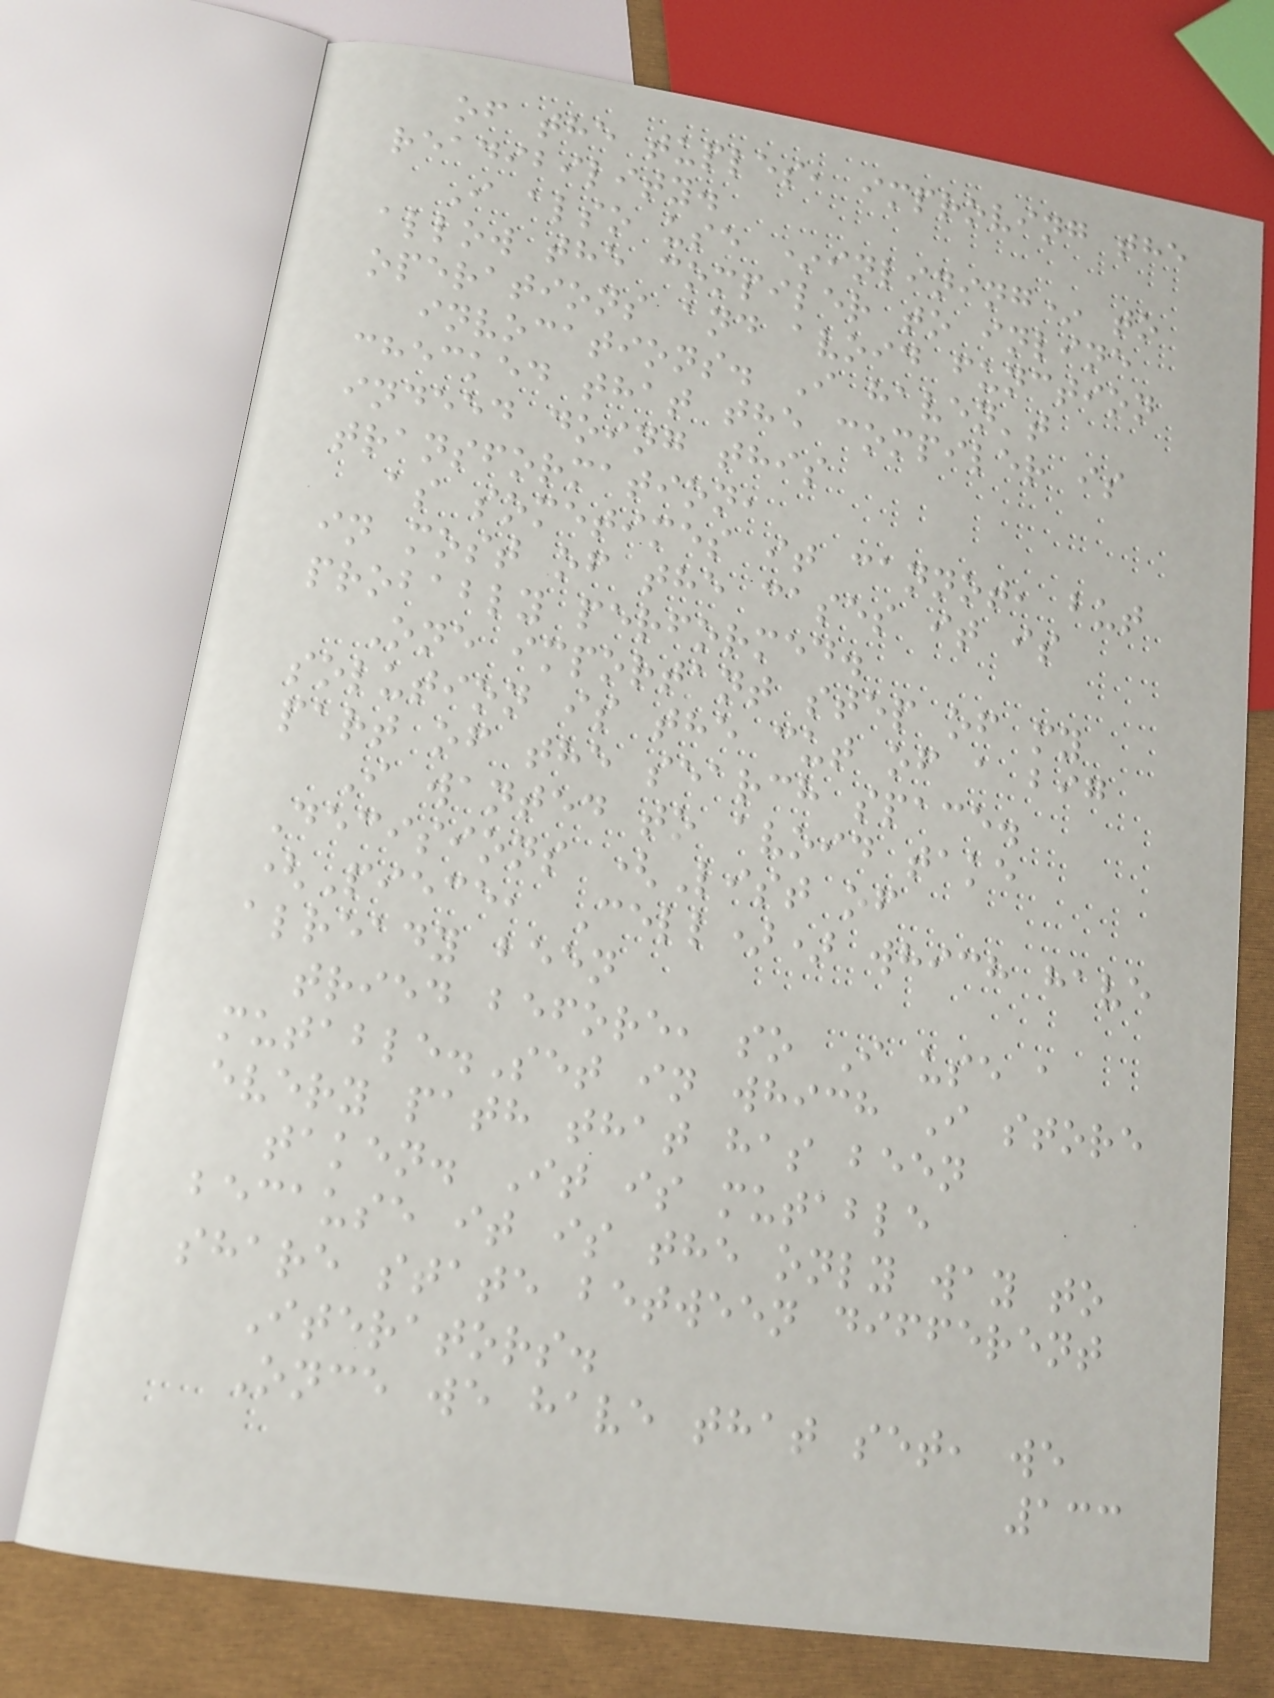of the tuples, improving the
readibility.
I also use *inlining* to
allow the compiler to inline
operations and avoid function
invocations. I haven't
checked that the compiler is
indeed doing this
transformation,
as sometimes it cannot, but
in most of the cases it is
probably performed.
One important step of my
solution is the cut of a big
part of the search space.
I wanted to avoid take
Decisions (List of
(Piece, Cell)) which have
already been
tried before, so I use a
mutable.Set in which I store
every path that has been
taken. It is mutable
because it is the only way to
share state between different
Iterators.
Once we have that set, we
133
